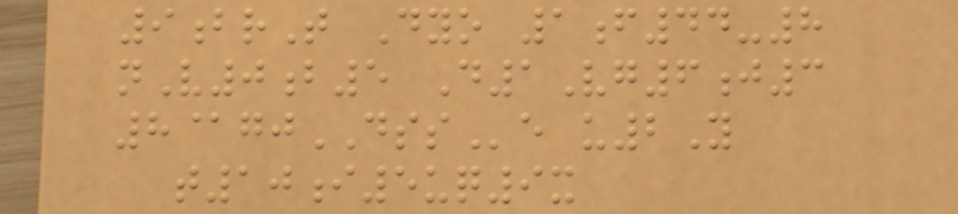9brT Dyo 1f44-8
nV0b5 D1Vg6j3
8@gjDSSe u2Y
t10i5uq9x
